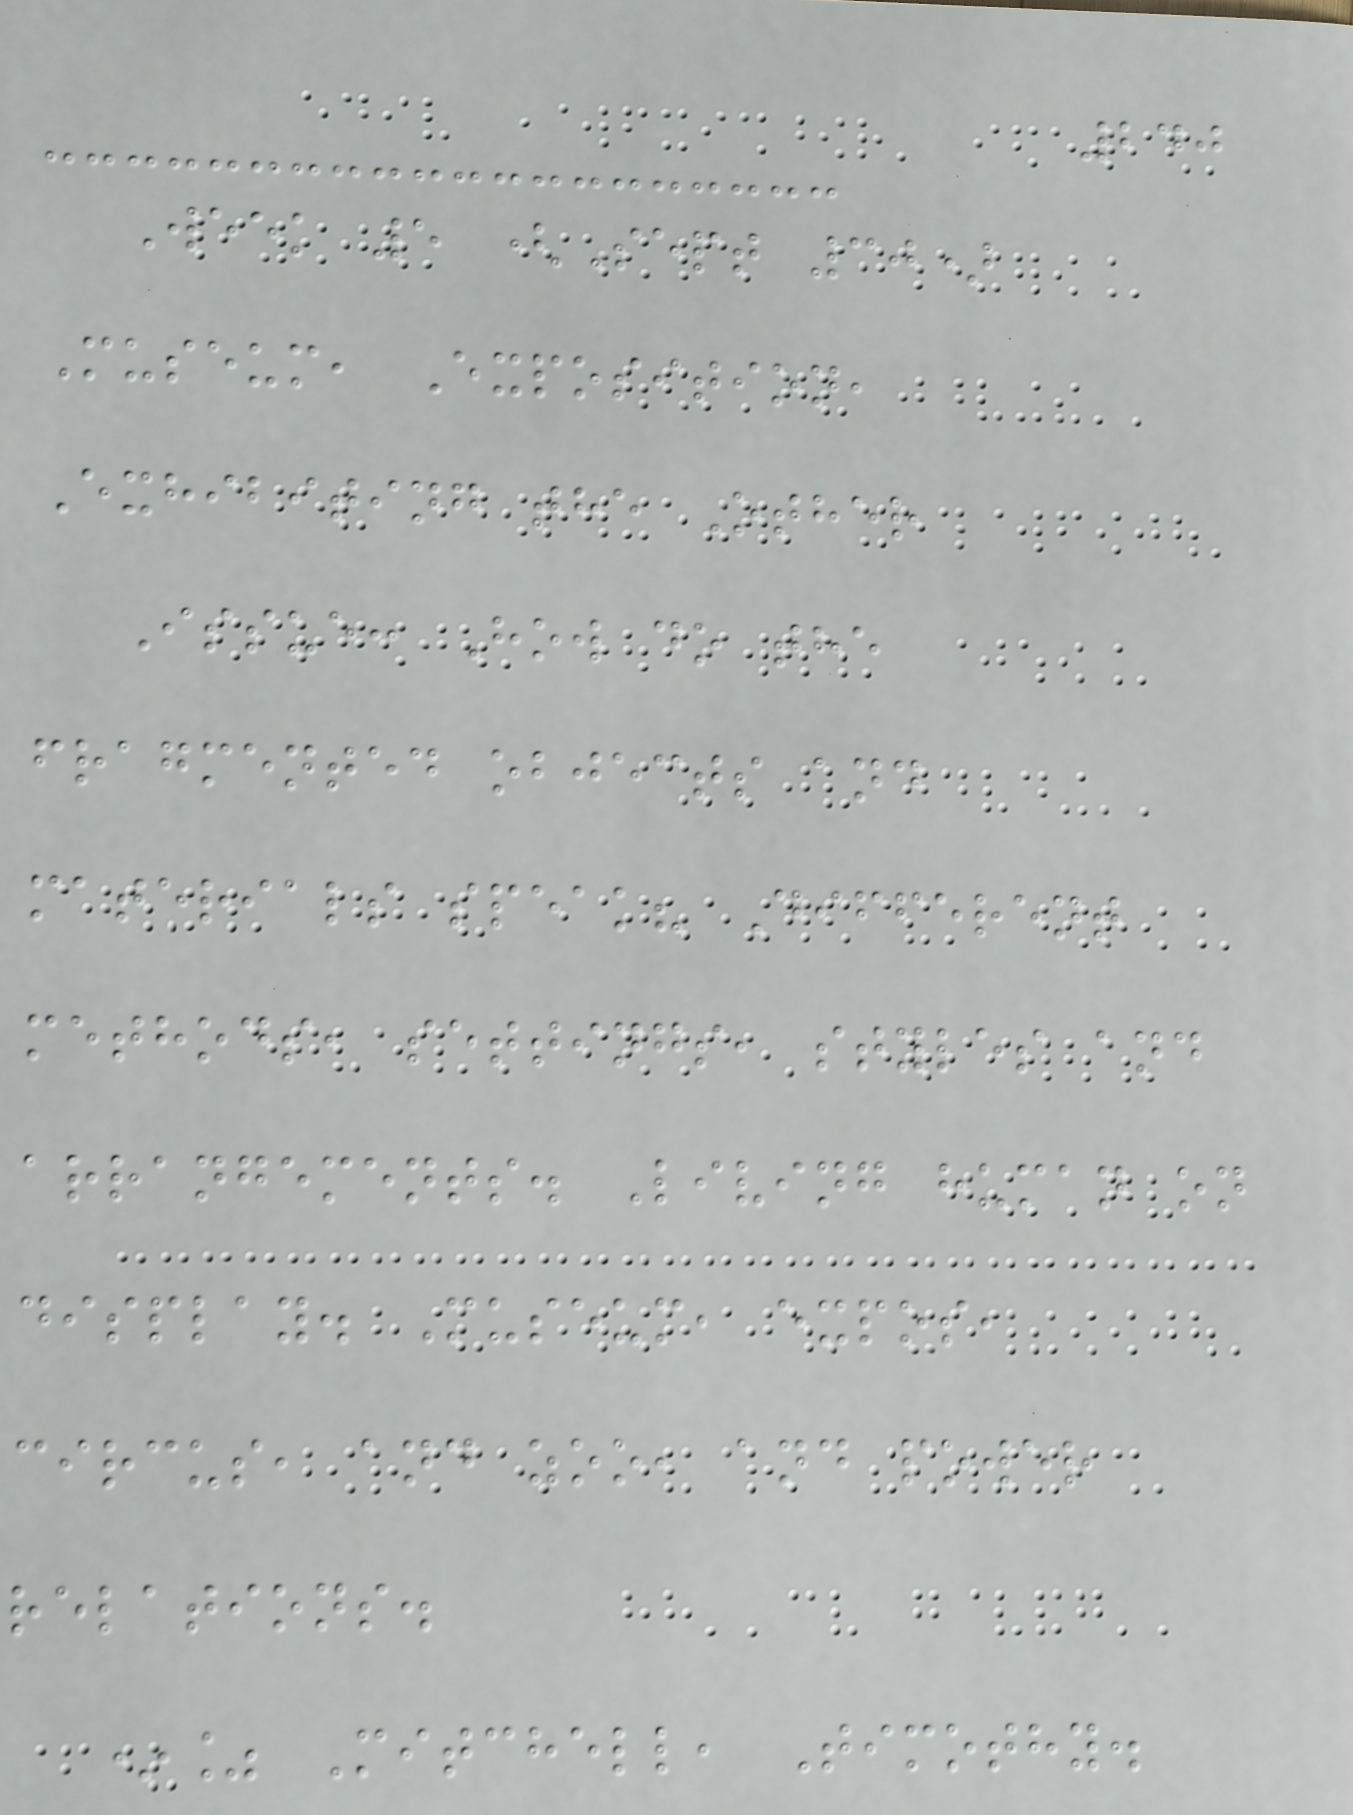240
Week 5 (Sept 30)
Museum, Exposition,
Exhibiting the Other
Issue: How do the
fragmented objects and
materials speak? Different
methods, settings, styles and
arrangements. Living human on
display. Museum, expos,
circus, and zoo, and power
relations.
*% Mitchell, Timothy.
